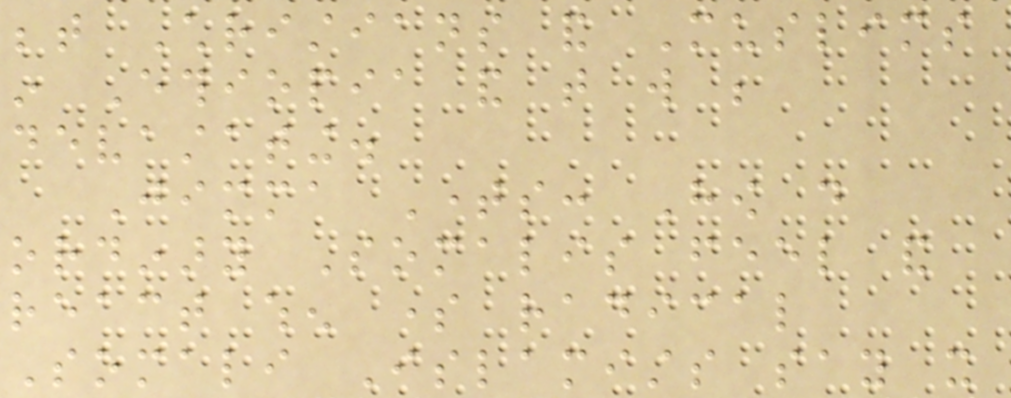between Christians and Muslims
in Ethiopia and that will be
devastating.
Jimma Times: How do
ordinary Somalis feel and
react when some radical
Somali Islamists say it
